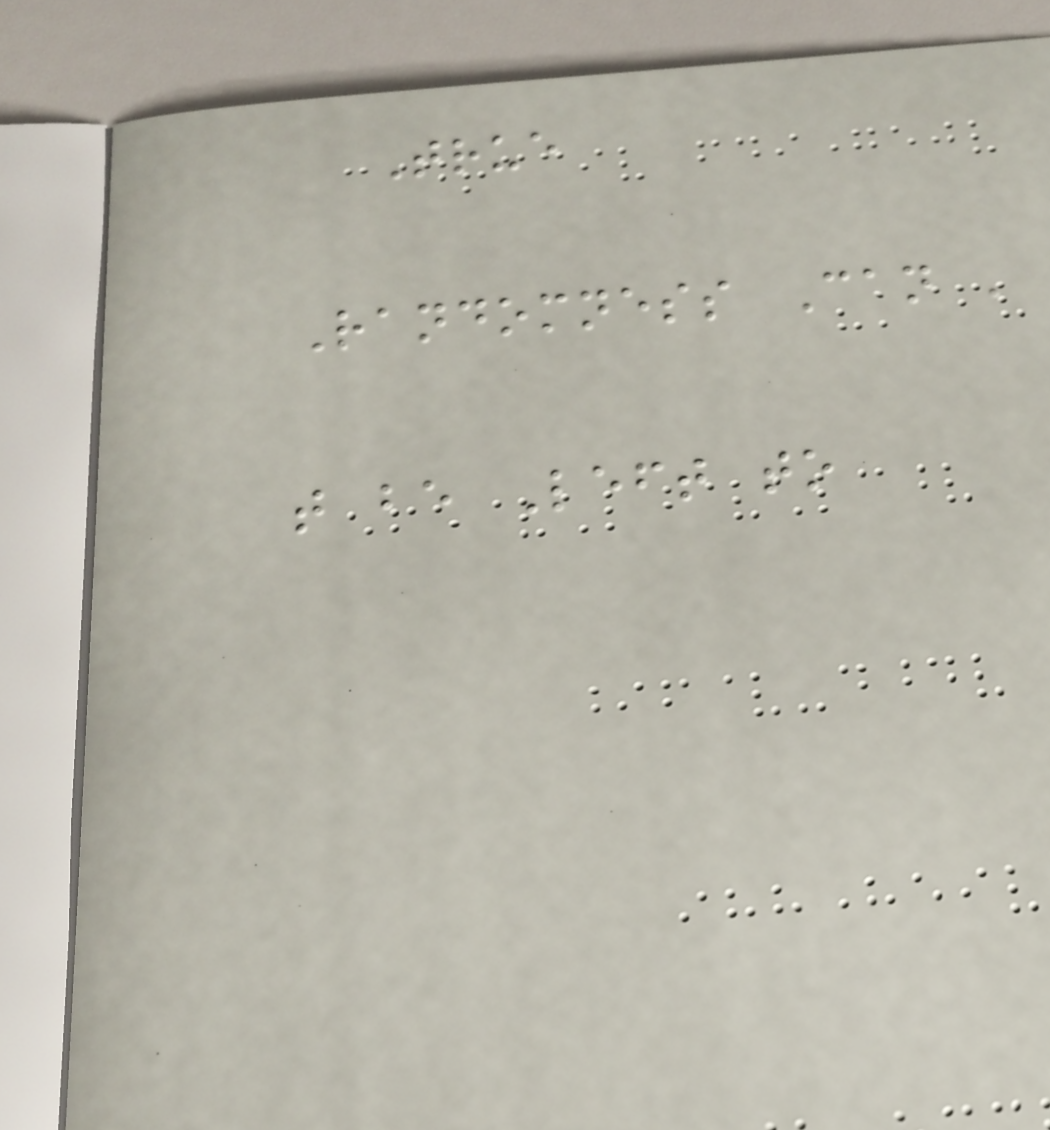True
Randomness Can '
t be Left to
